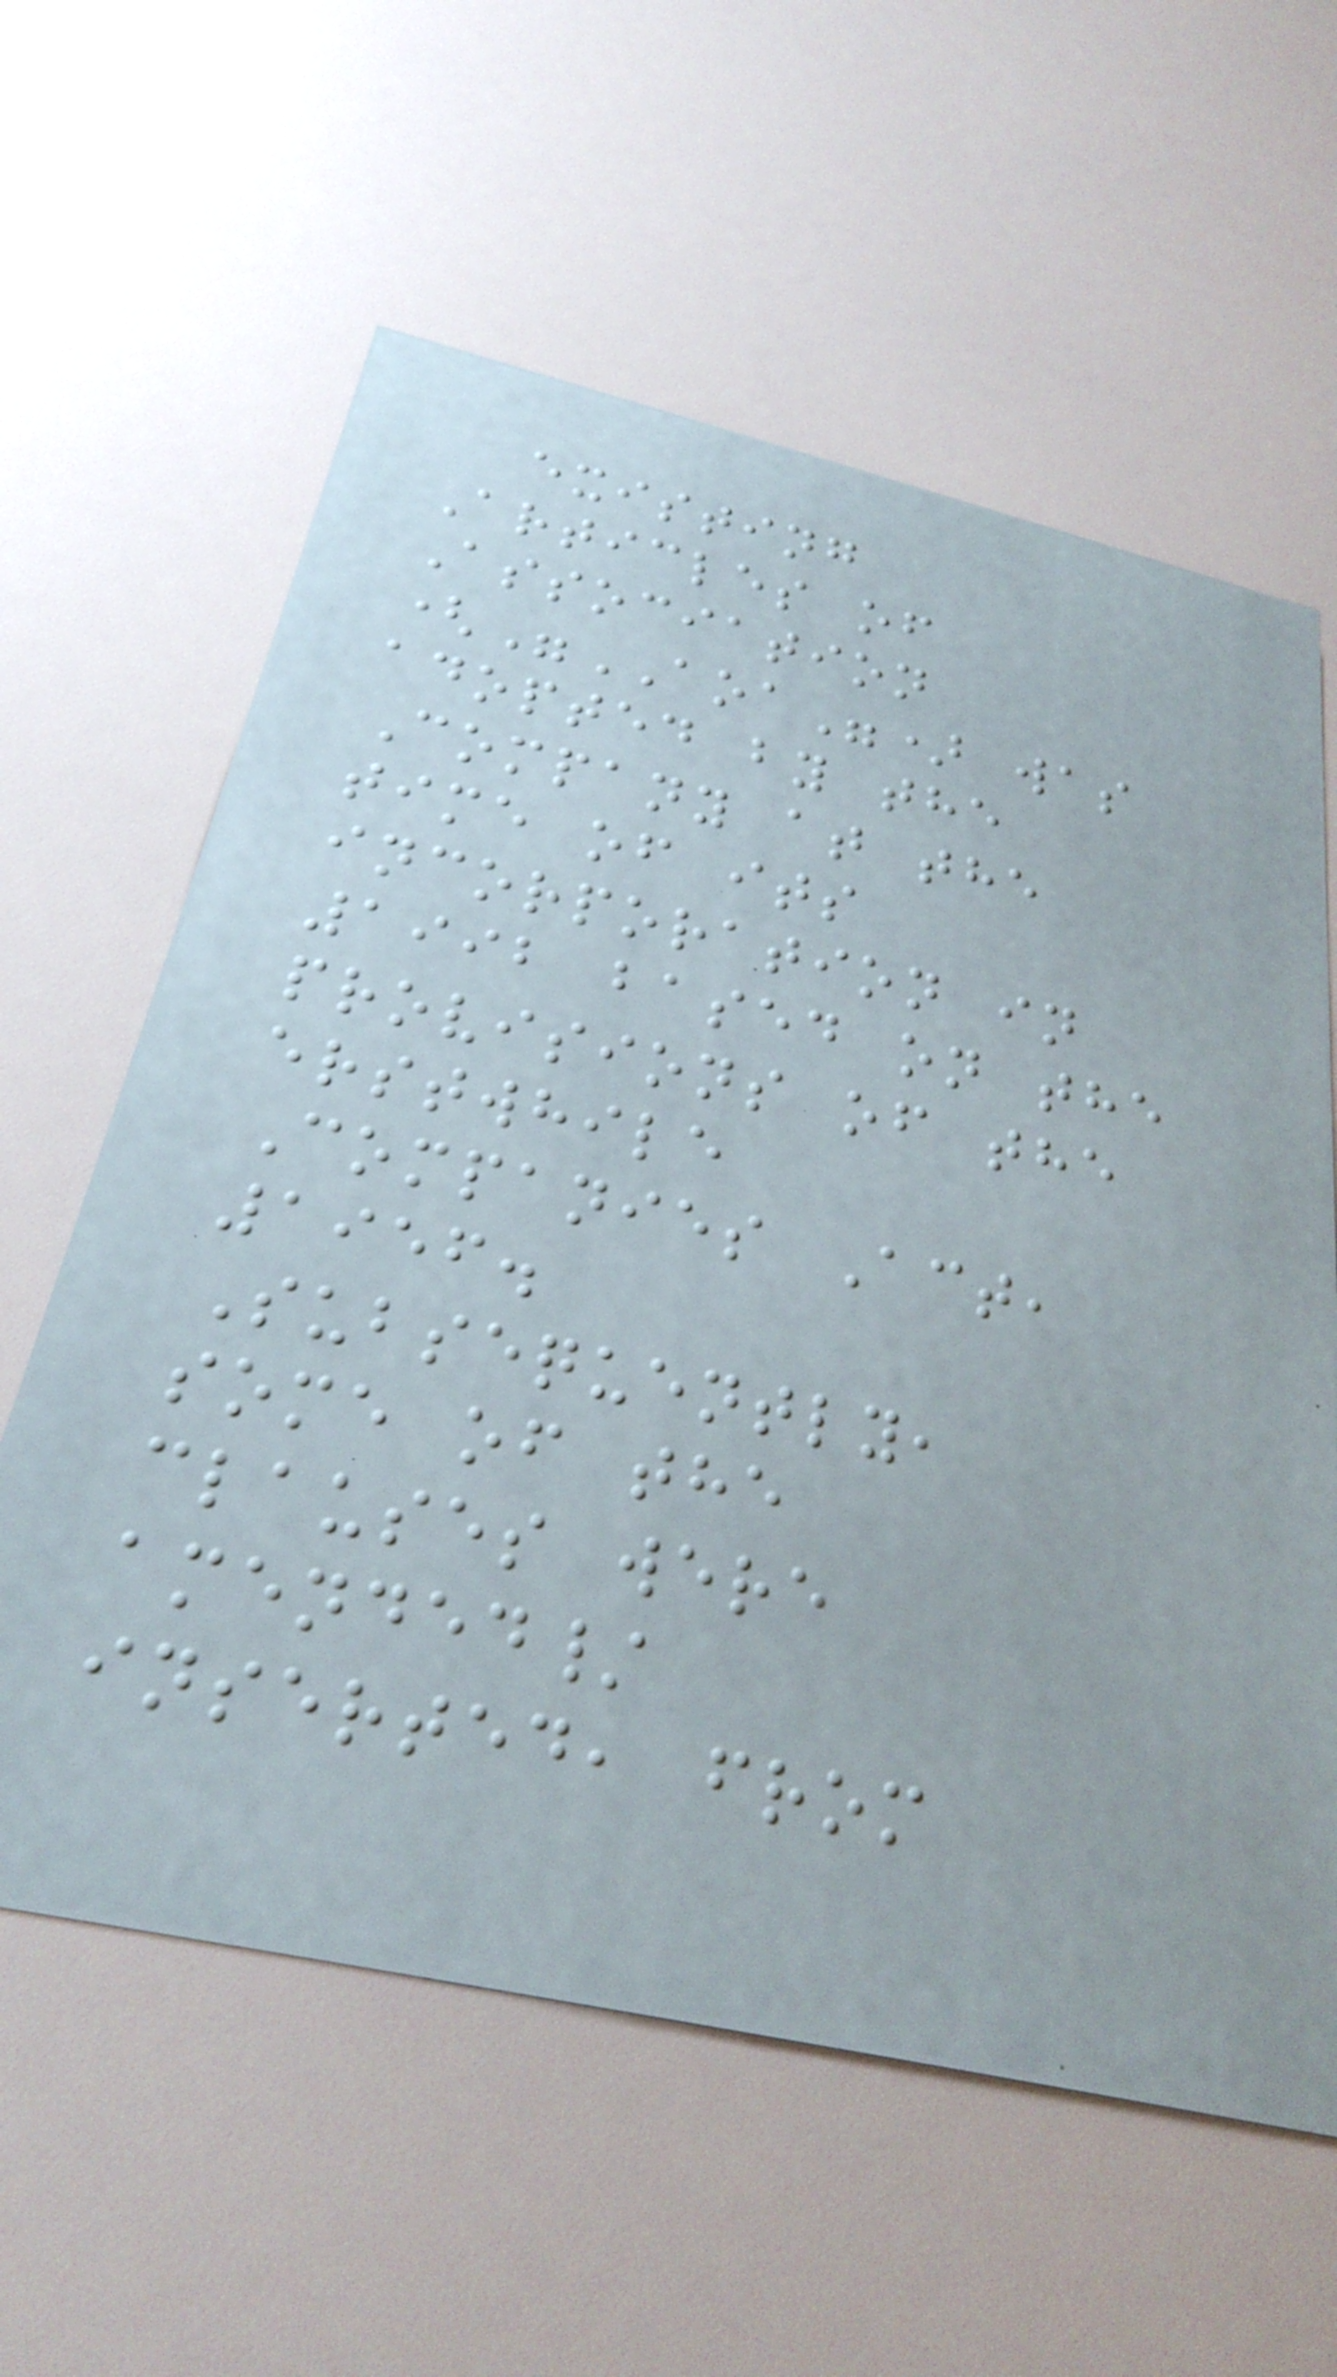existing
Articles of
Association
("AOA") was
adopted by the
Company at the
time of its
incorporation in
1992 based on the
provisions of the
erstwhile
Companies Act,
1956.
Subsequently,
some of the
clauses were
amended/
inserted, from
